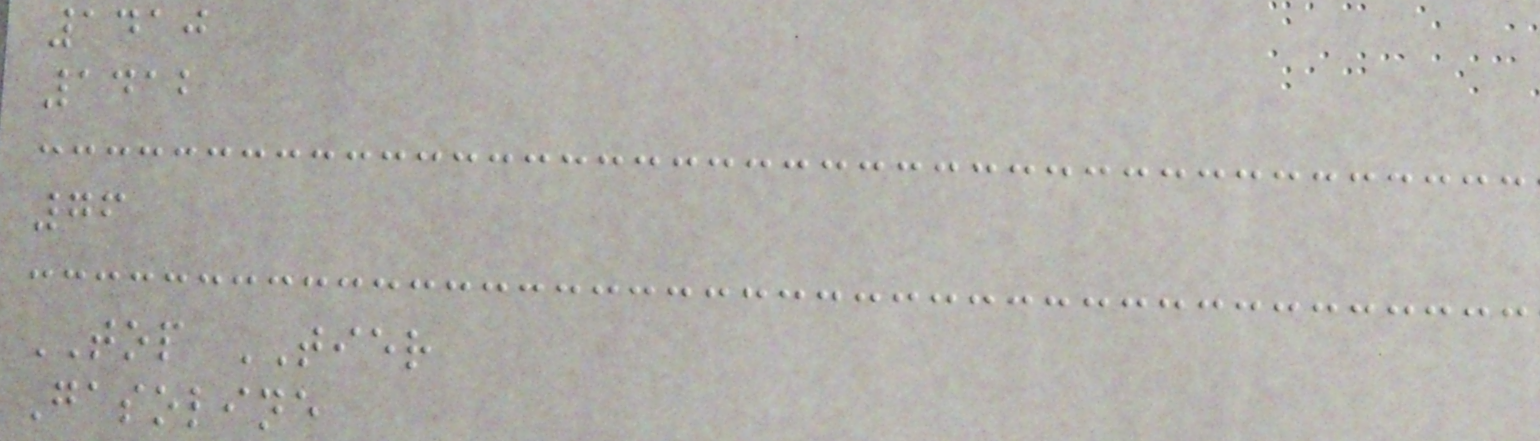1410
1412
76
TOP TIER
Gasoline
